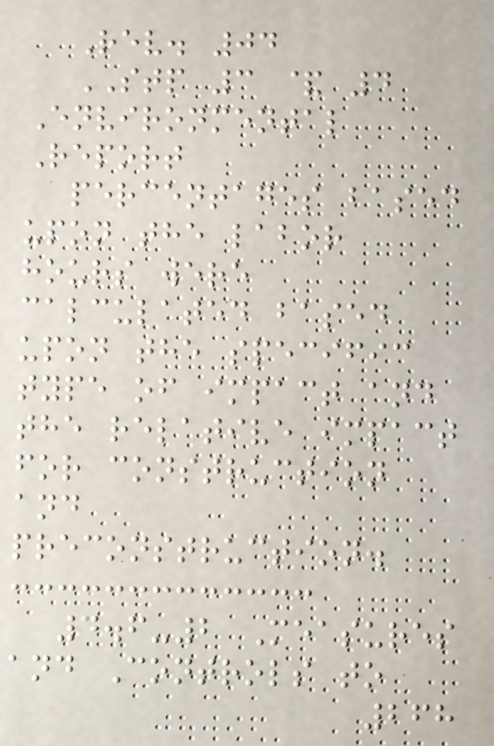Rev. 04
STP 3 & 4
Environmental
Report
percentages based
upon the labor
hours were
calculated based
upon the specific
type of impact and
the relative impact
for construction
and
preconstruction.
4.6-2 Measures
and Controls to
268
